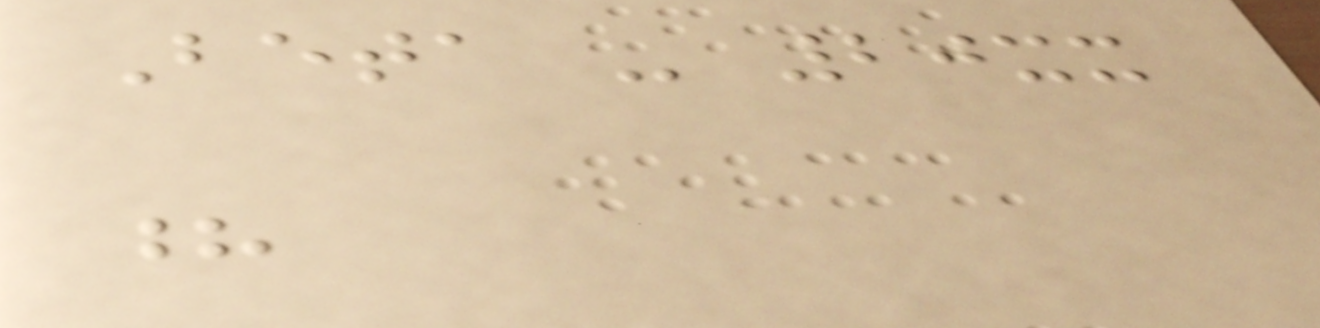Beta - 20xx
?
